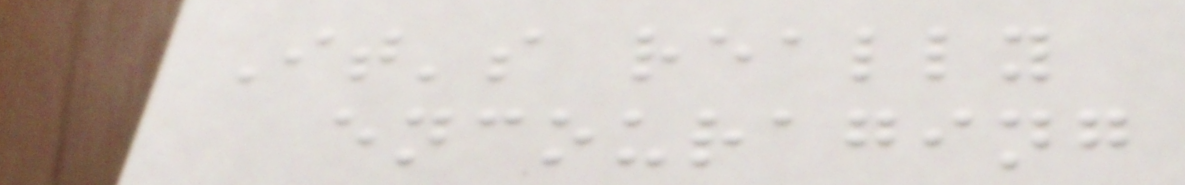It's really
encouraging
